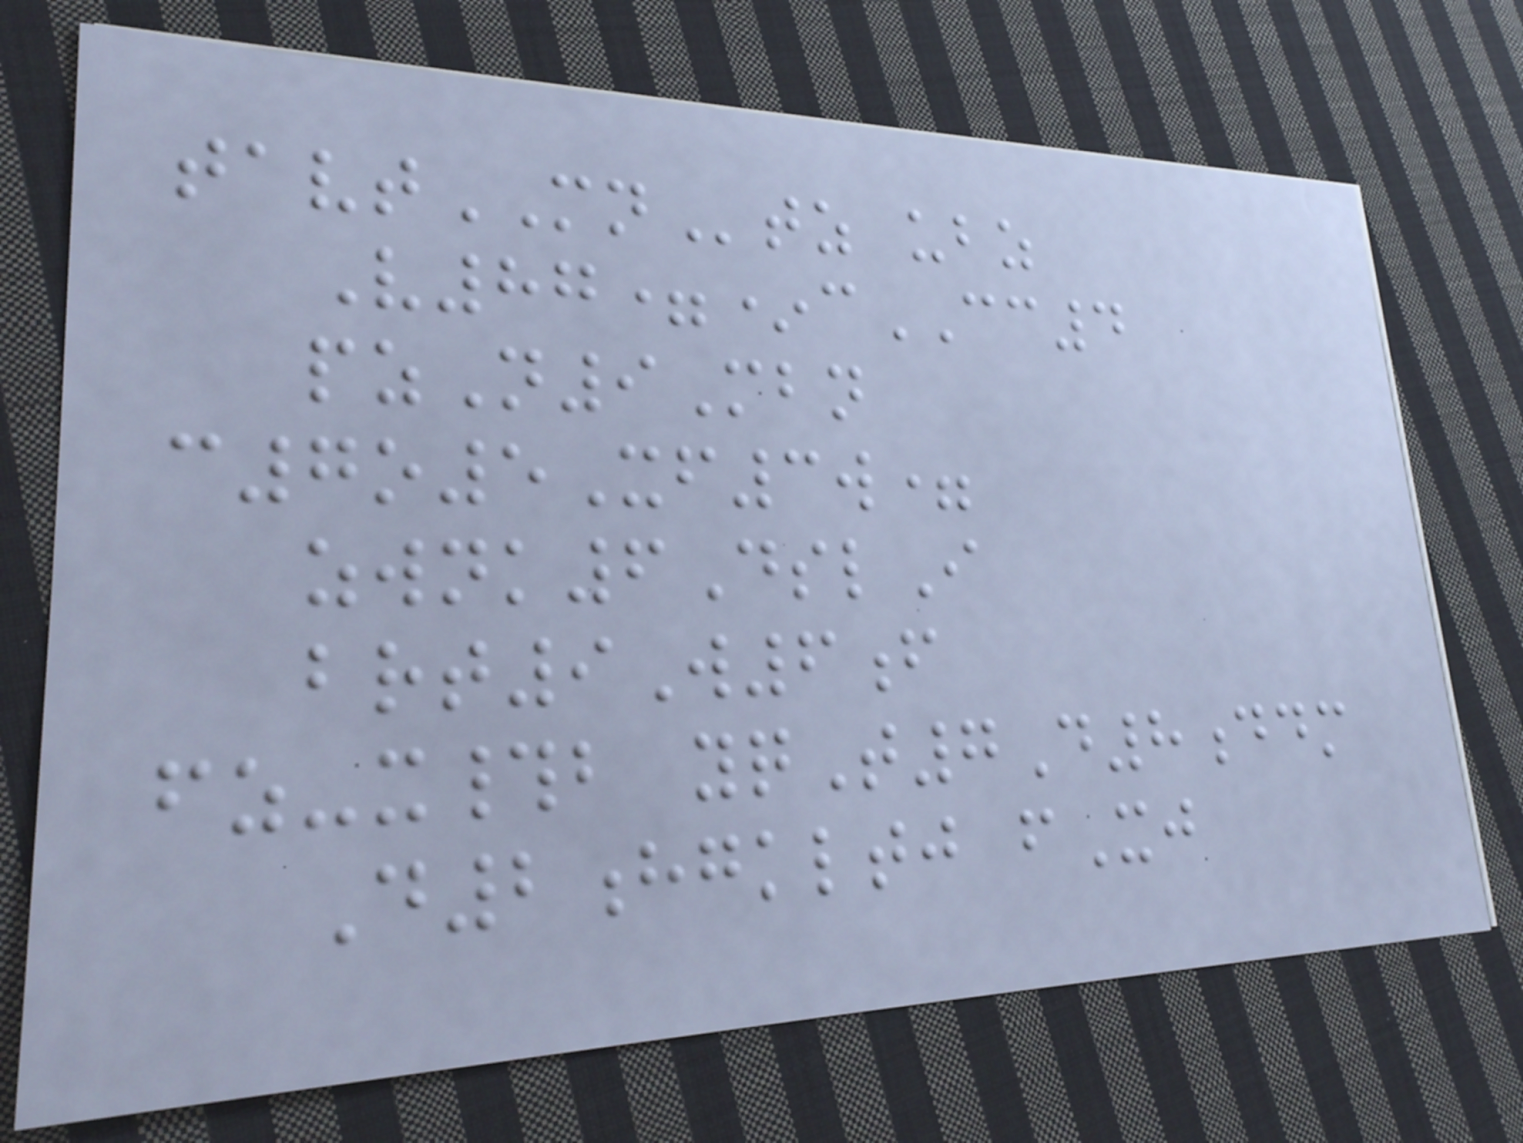tavtMNtz ubz
V87=*cCC4
pzN9Mbn
c7o5Xf3w=
zwnk6DslI
brt9W6f
fz-x#b yqT7D8ddm
D2hgkltj fXj
